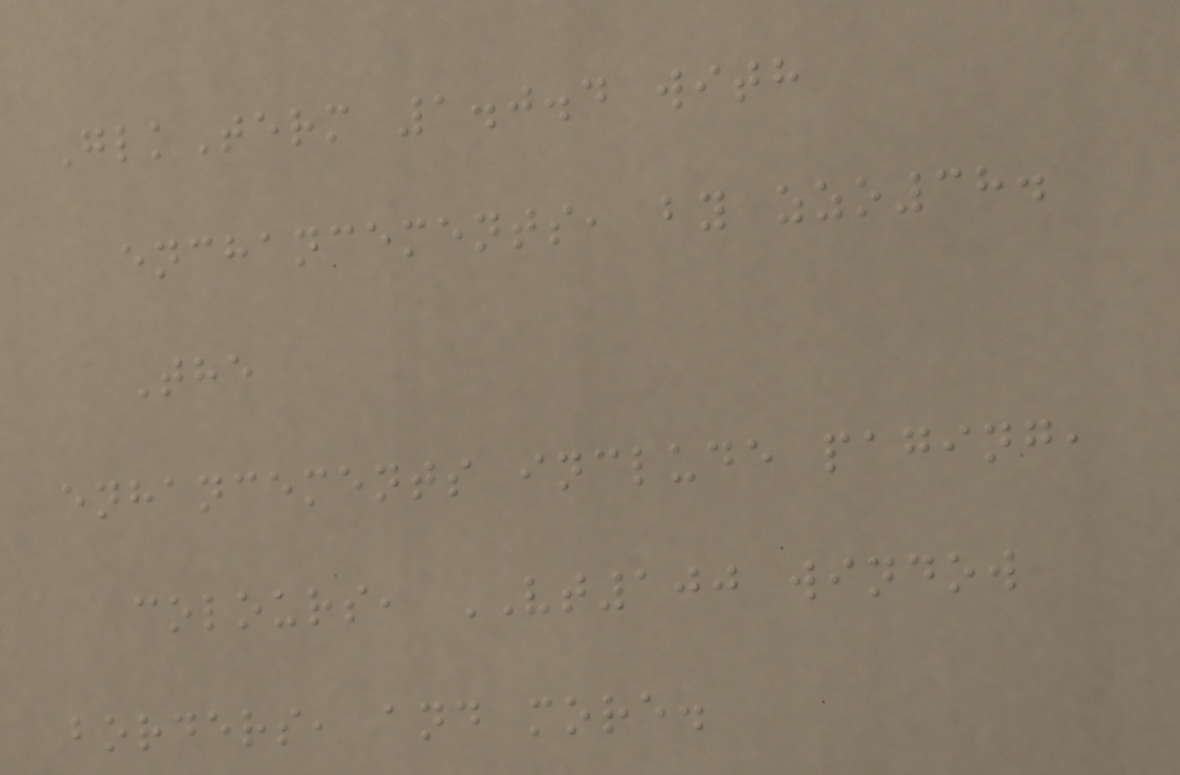GlkTerm 1.0.4 with
enchancements, by zzo38.
The
enhancements include paging,
colours, VT100 window
borders, and more.
